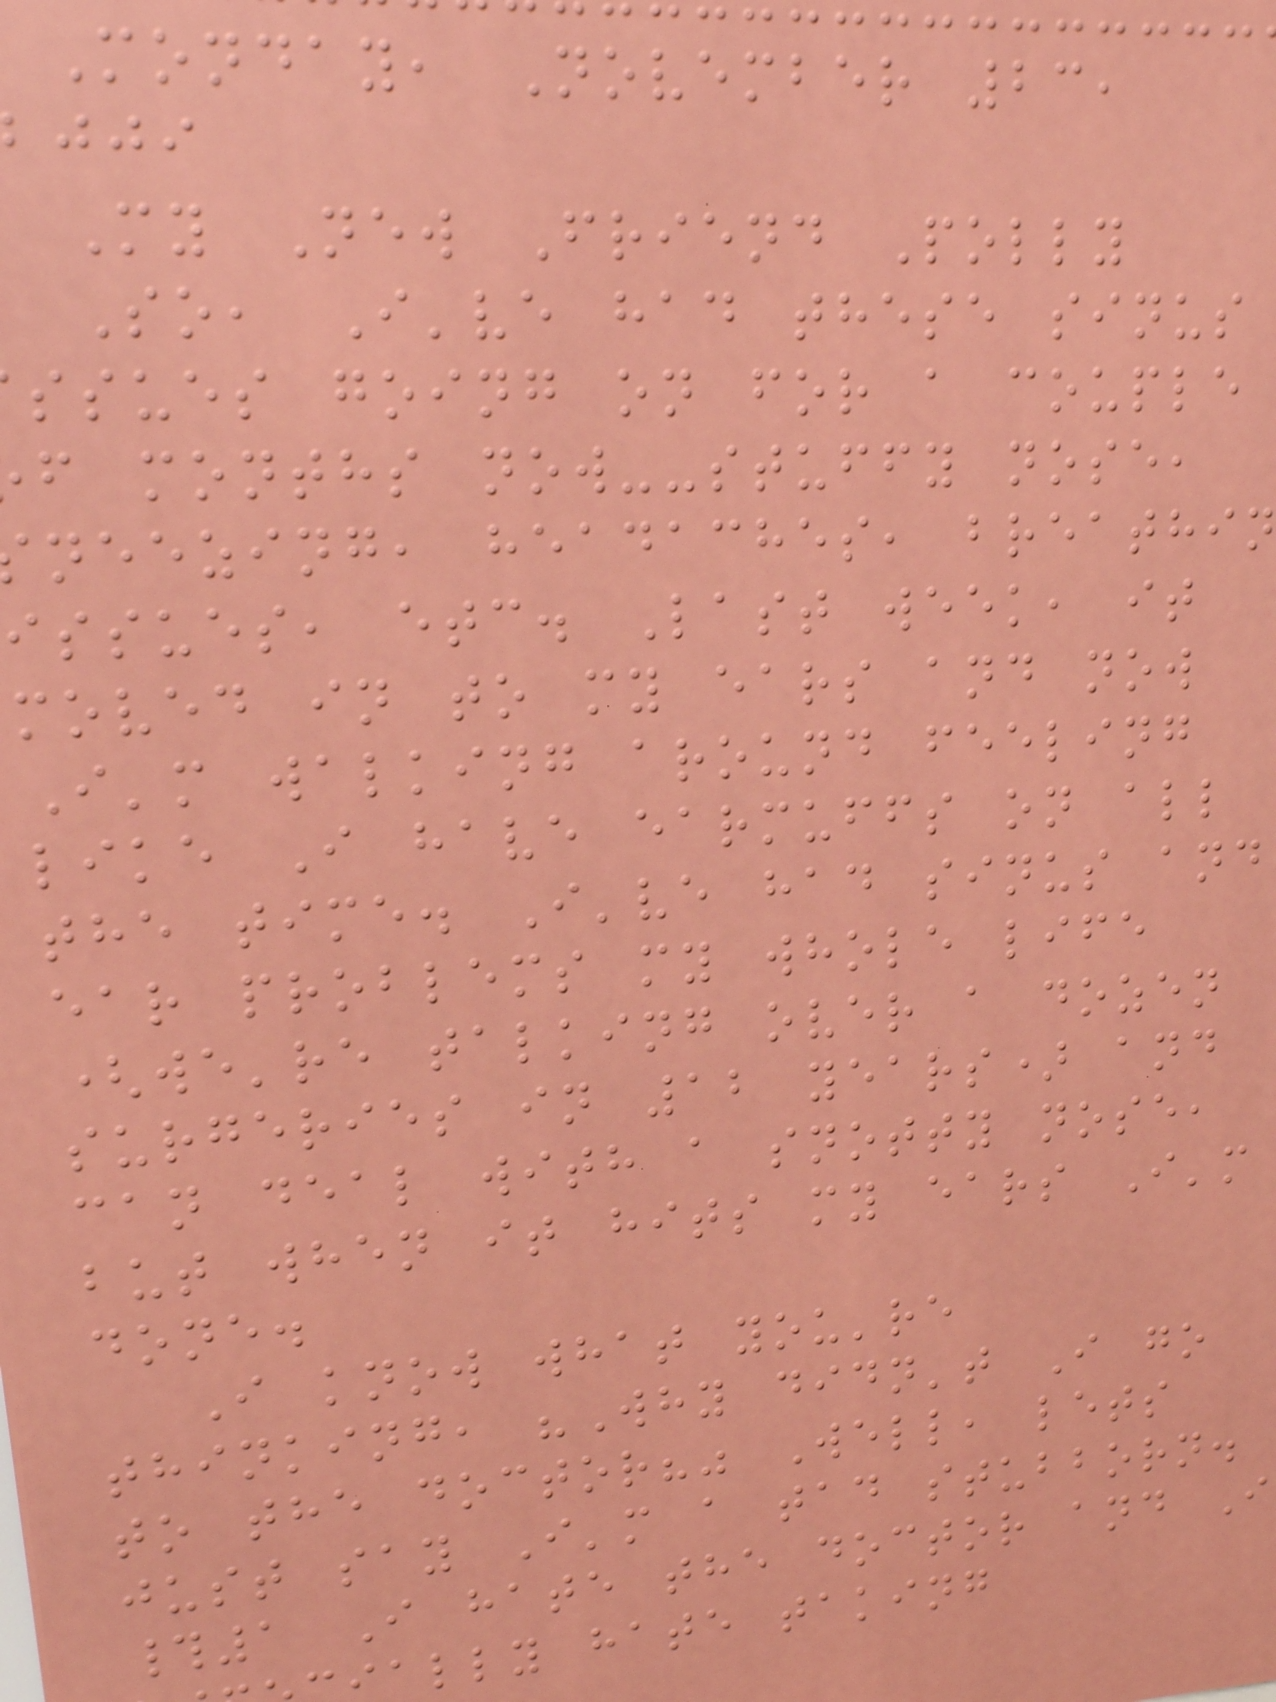Monday, November 23,
My New Friend Polly
So, I've had these sinus
ssues going on for a couple
f months now--stuffy nose,
neezing, headaches, breathin
issues, etc. Last week, it
moved in to my ears and now
I'm walking around feeling
like I have earmuffs on all
the time. I've had sinus and
ear problems my whole life
(we're talking over a dozen
surgeries in 12 years) and
can deal with a snotty nose,
but when it hits my ears I'm
done.
I know what you're
thinking, "Why didn't I go
to the doctor?" Well, lets
just say I'm a tad stubborn.
#1 I hate the doctor and I
ally hate taking
